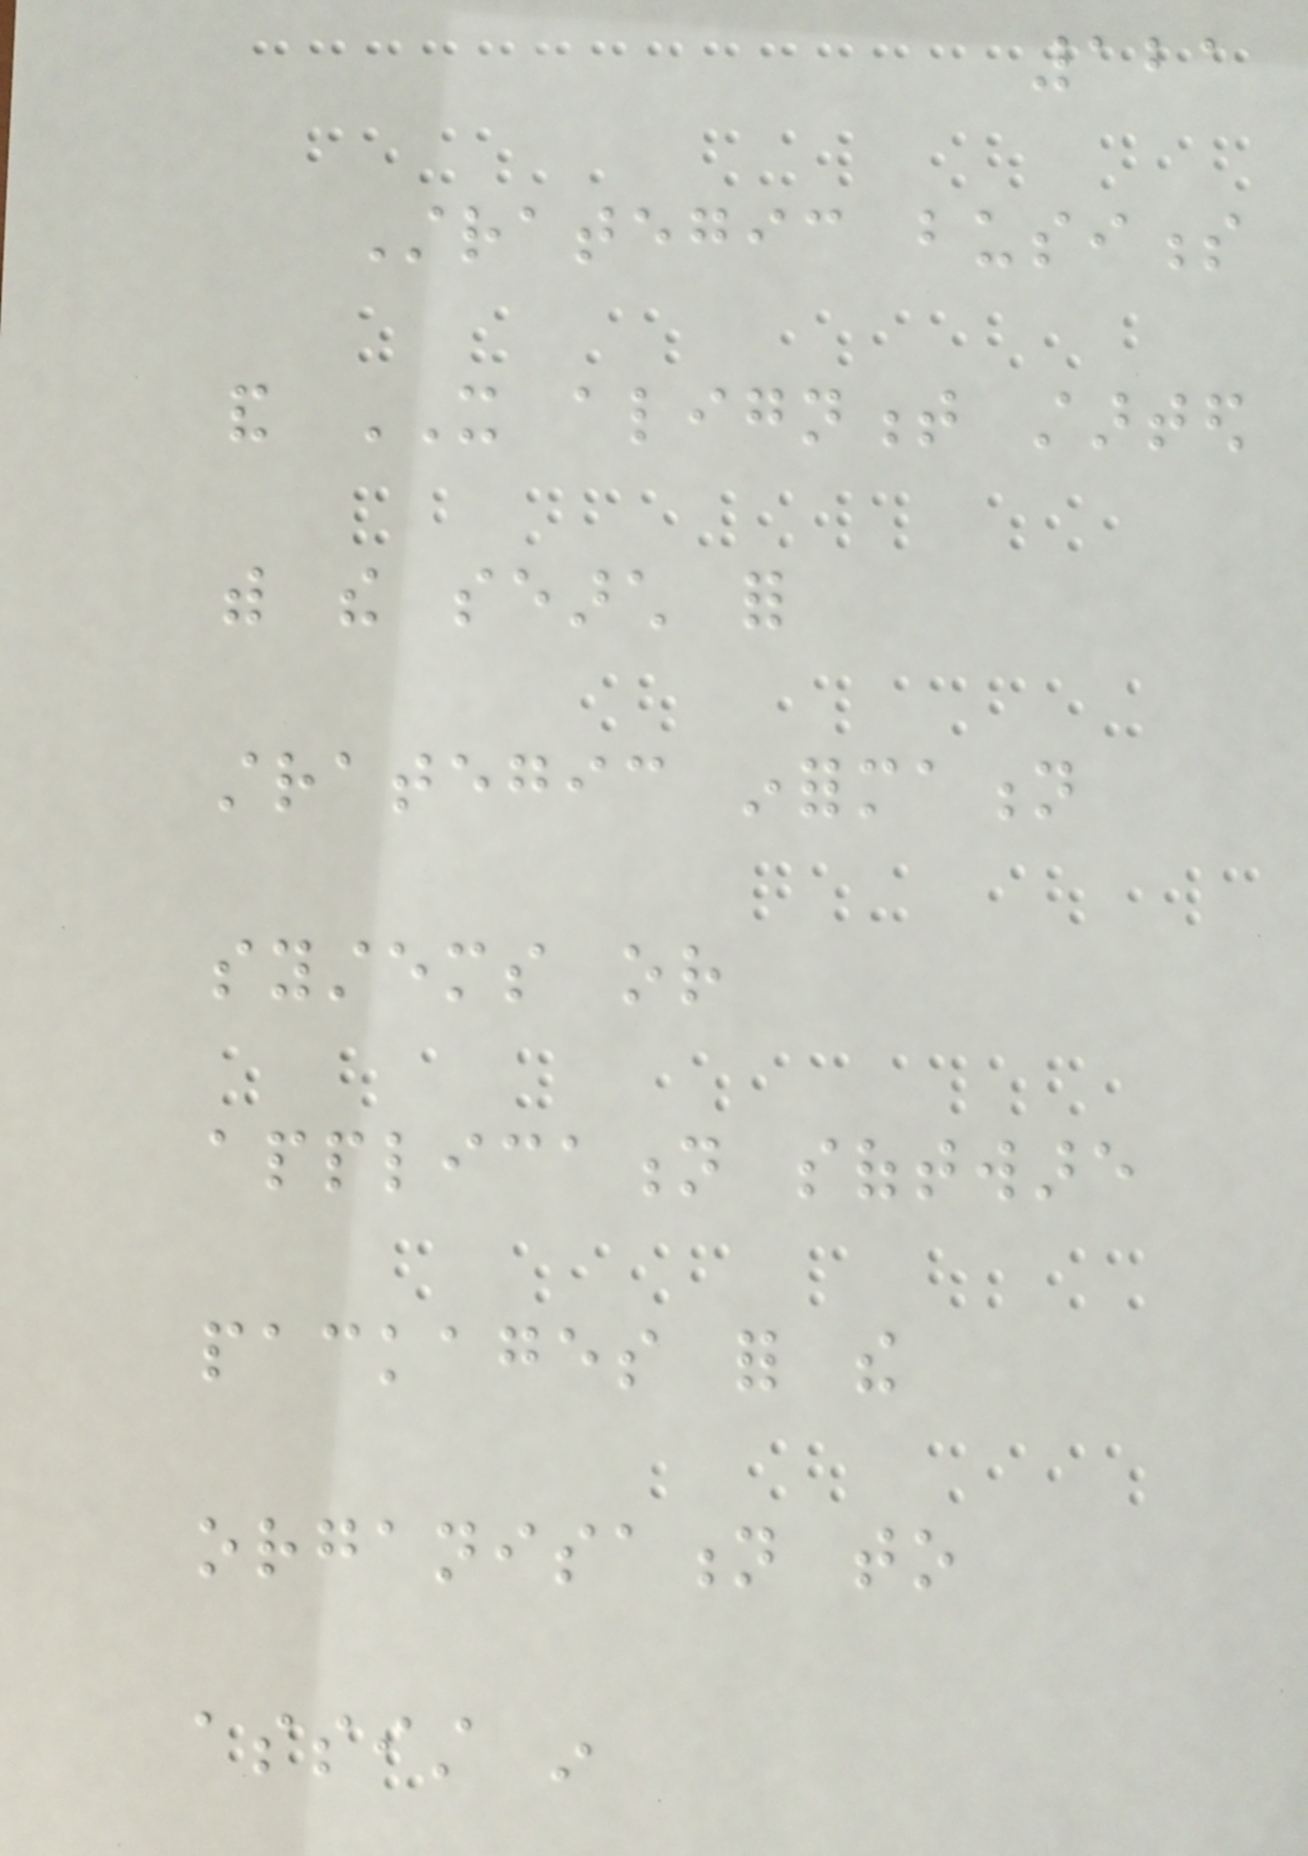121
Strategic business
and IT alignment started
with the search for
strategic information
systems or
application software
packages for the
organisation to
assist in
